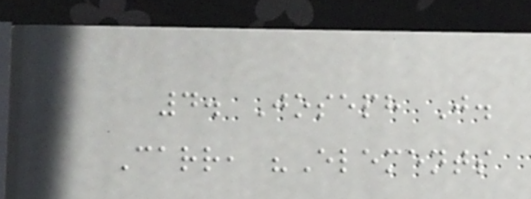4. Joseph J.
Carr, "Elements
